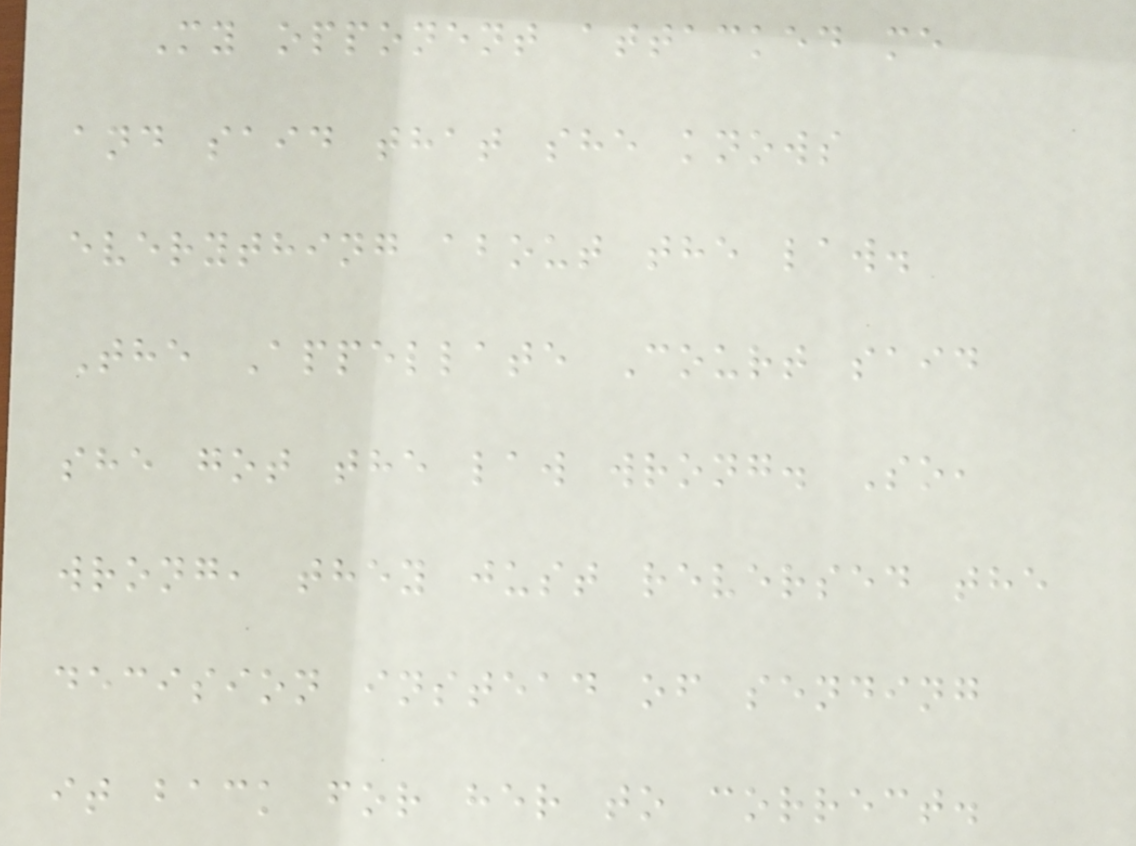My opponent attacked me
and said that she knows
everything about the law.
The Appellate Court said
she got the law wrong. So,
wrong, they just reversed the
decision instead of sending
it back for her to correct.
